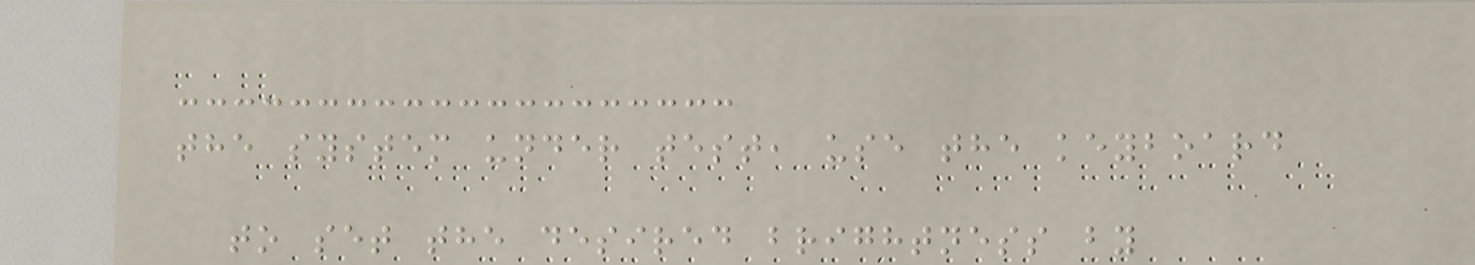the system under test, use the keyboard
to set the desired brightness by
